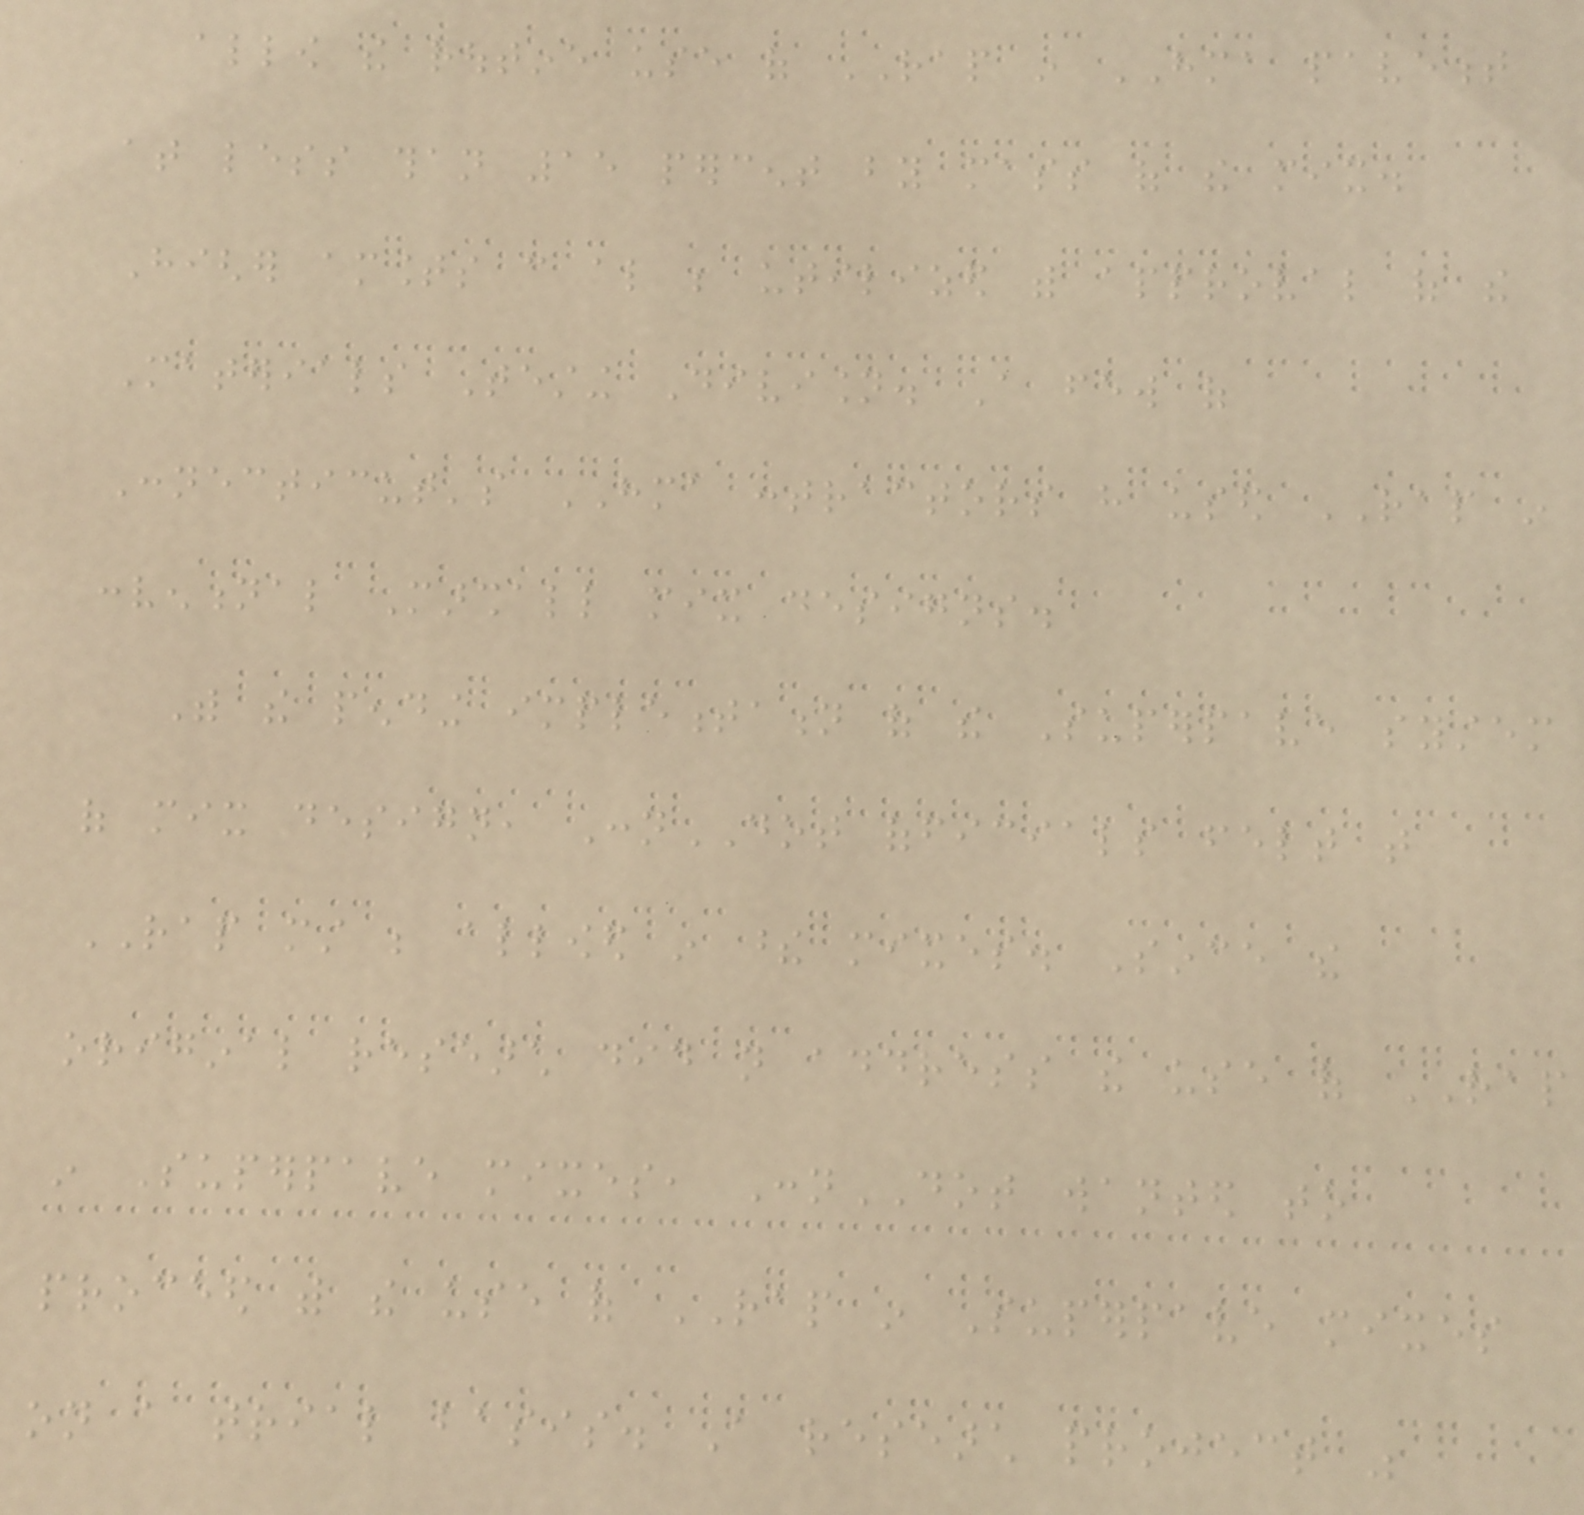allow the routine use of RAP in HMA pavement
at less than 15 percent by mass of the mix.
Higher amounts can also be utilized with approval of the
Materials Testing Division. A few of
Connecticut's HMA contractors have used RAP in
conventional Marshall mix designs.
With the pending implementation of the Superpave system
of mix design, ConnDOT officials felt that
RAP must be allowed in these mixes. Since the
original research did not address the use of RAP
in Superpave mixes, ConnDOT wanted to
proceed with the use of RAP in Superpave mixes
on a trial basis. A research project was
